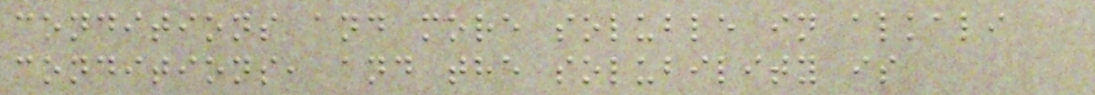conditions and more soluble in alkali
conditions, and the solubility is
